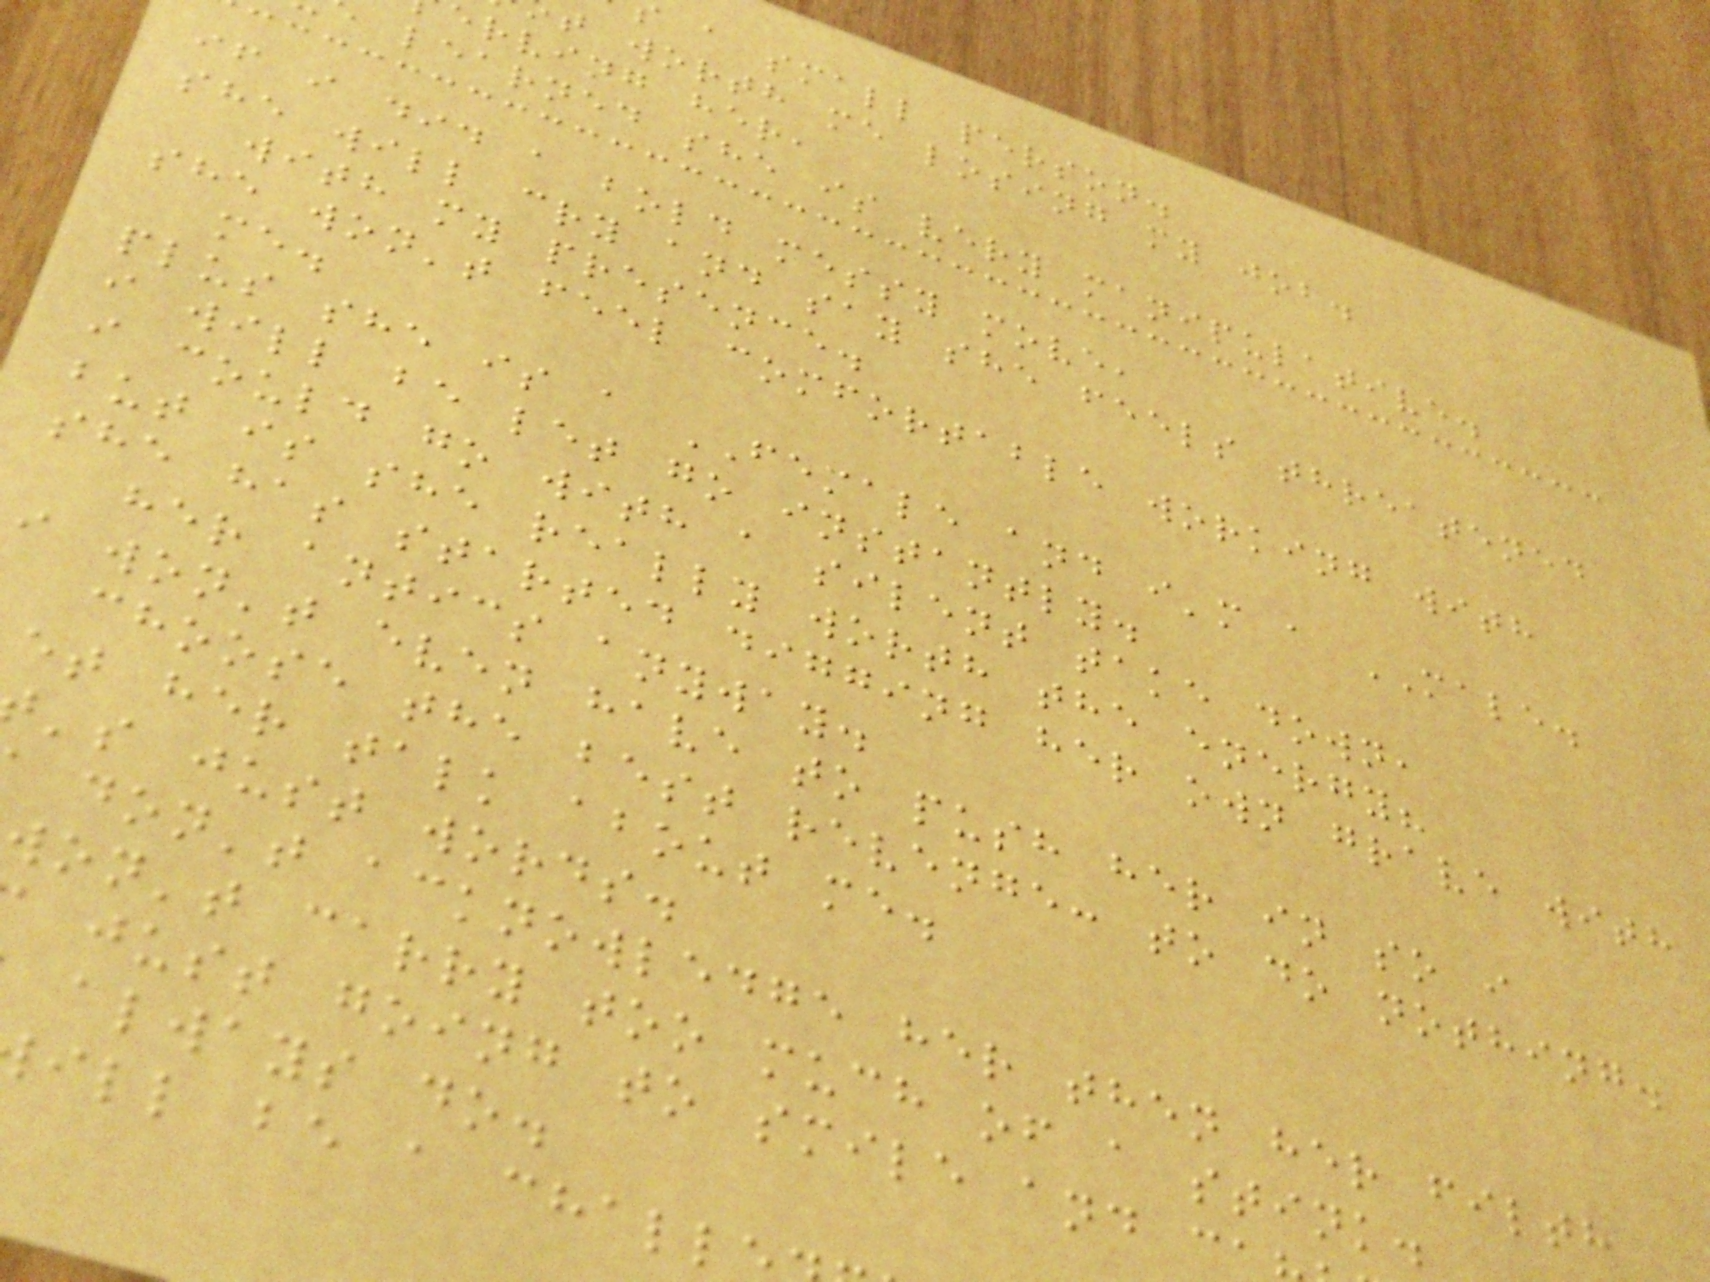a small person.
t worth me losing my job.
erving her,
learned she is very manipulative.
if i did a bold messy move,
she will cry and say she feels threatened
with my presence.
she won't feel comfortable working with
me.
plus she is a FEMALE and i'm a MALE.
i will be let go instantly.
i could go with a silent take down,
but is she really worth the energy?
she has started digging her own grave with
her antics anyway.
i won't even have to push her in so i
choose the best revenge: to do nothing.
et her talk about me.
's just words.
don't acknowledge her then her filth
won't carry too much of a stink.
just going to smile and c
always do.
ill be a chall
